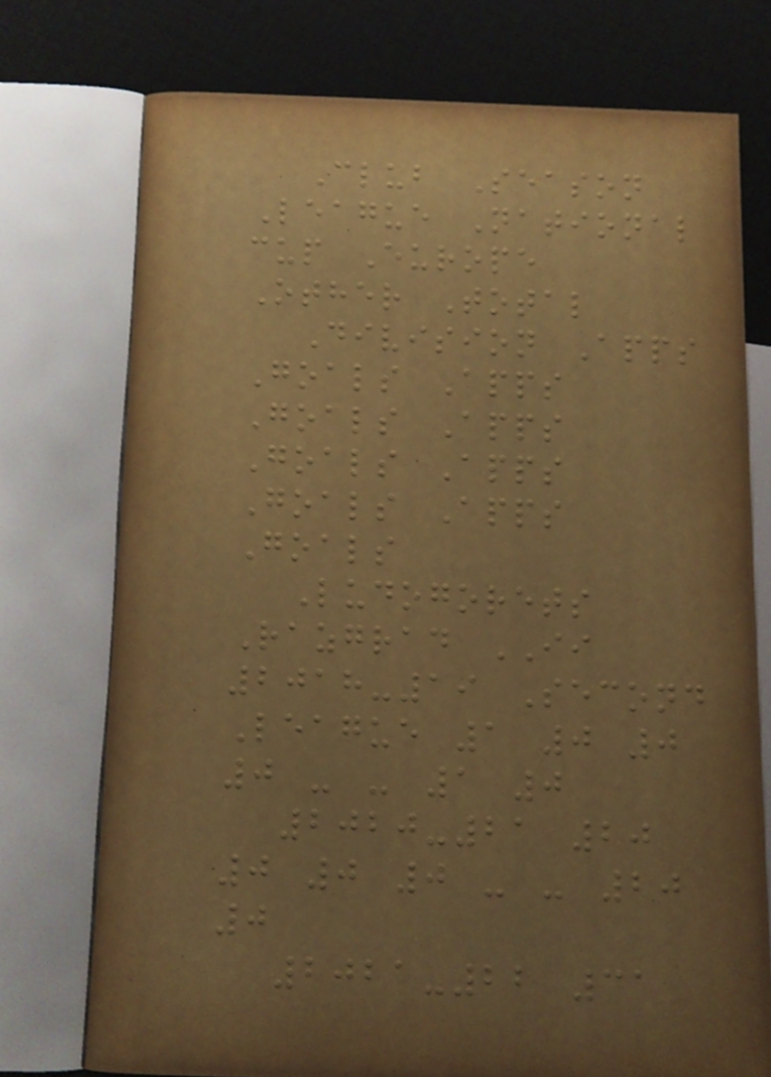Club Season
League National
cup Europe
Other Total
Division Apps
Goals Apps
Goals Apps
Goals Apps
Goals Apps
Goals
Ludogorets
Razgrad II
2018-19 Second
League 1 0 0
0 - - 1 0
2020-21 20
0 0 0 - - 20
0
2021-22 31
